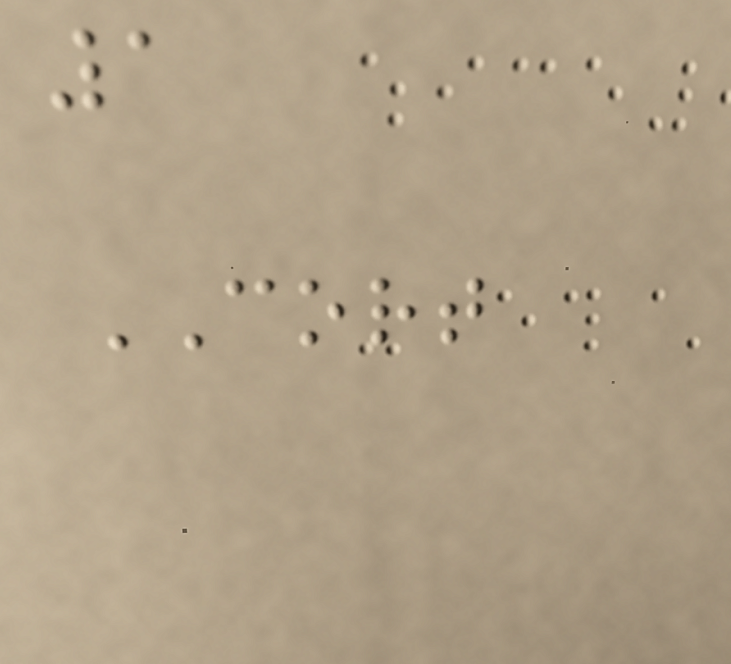1
CORT
